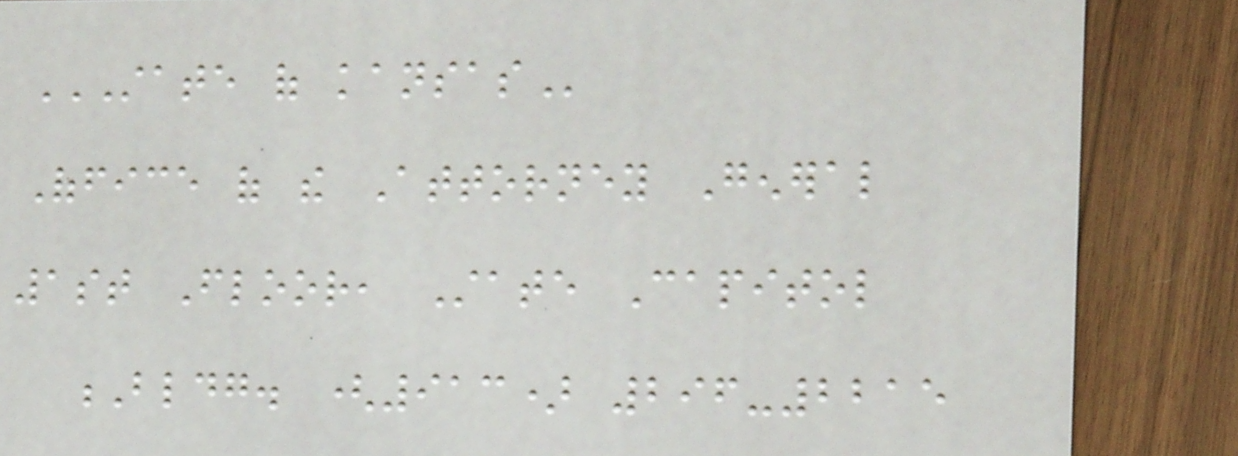STATE OF KANSAS
Office of the Attorney General
1st Floor, State Capitol
Bldg. (913) 296-2215
